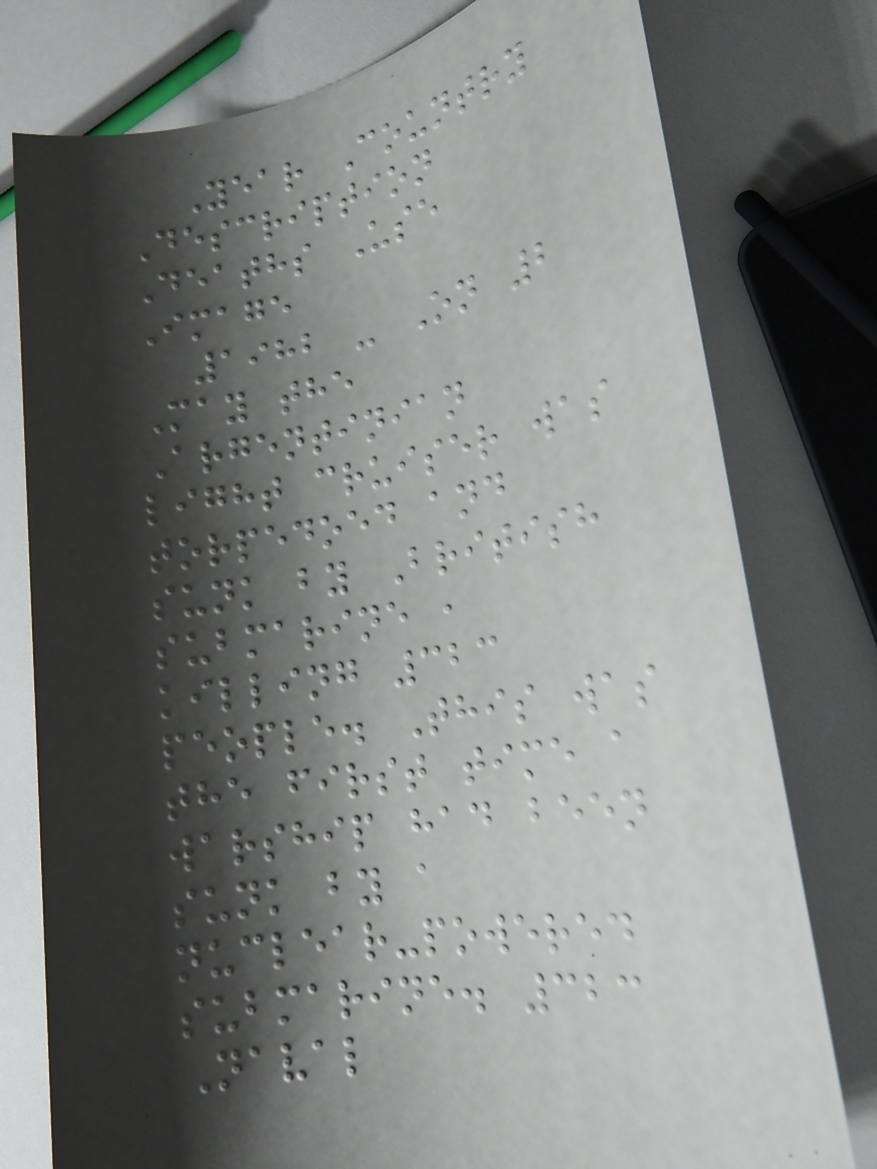Year Country
Description
Deaths Use
Image
1982 - On 2
May the
Argentinian
light cruiser was
torpedoed and
sunk by British
submarine ,
killing 323
people. This was
the first time a
warship had been
sunk by a
nuclear-powered
submarine. 323
Naval
